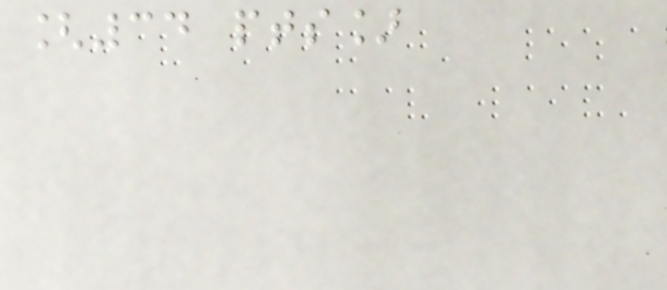[34 pts]
